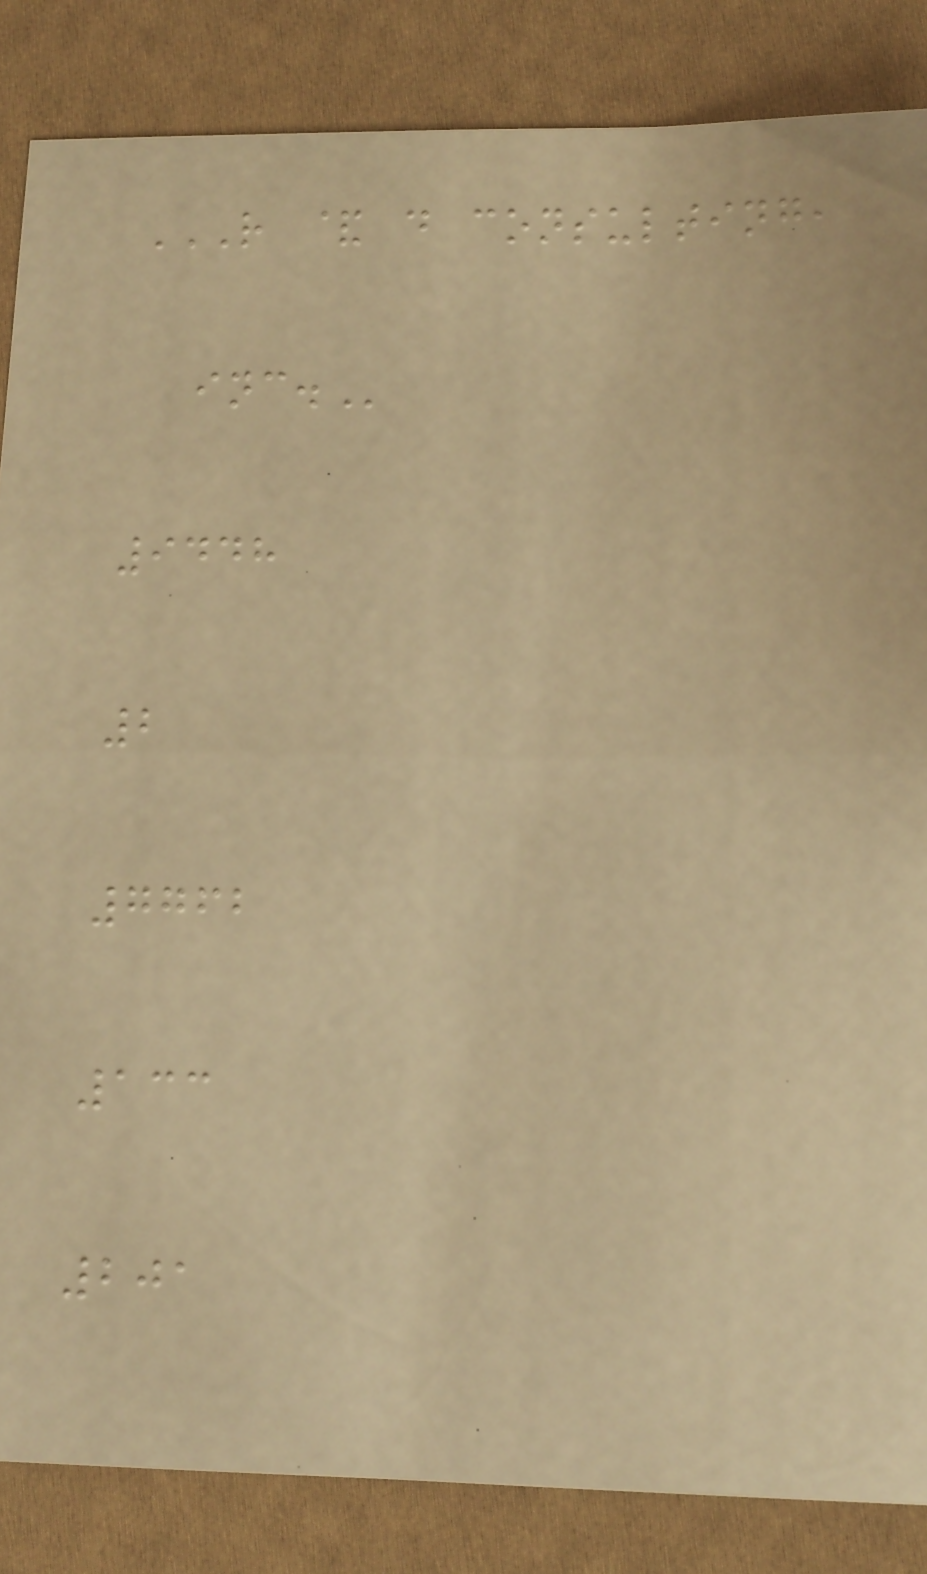R & D CONSULTING,
INC.
9448
2
7762
133
201
